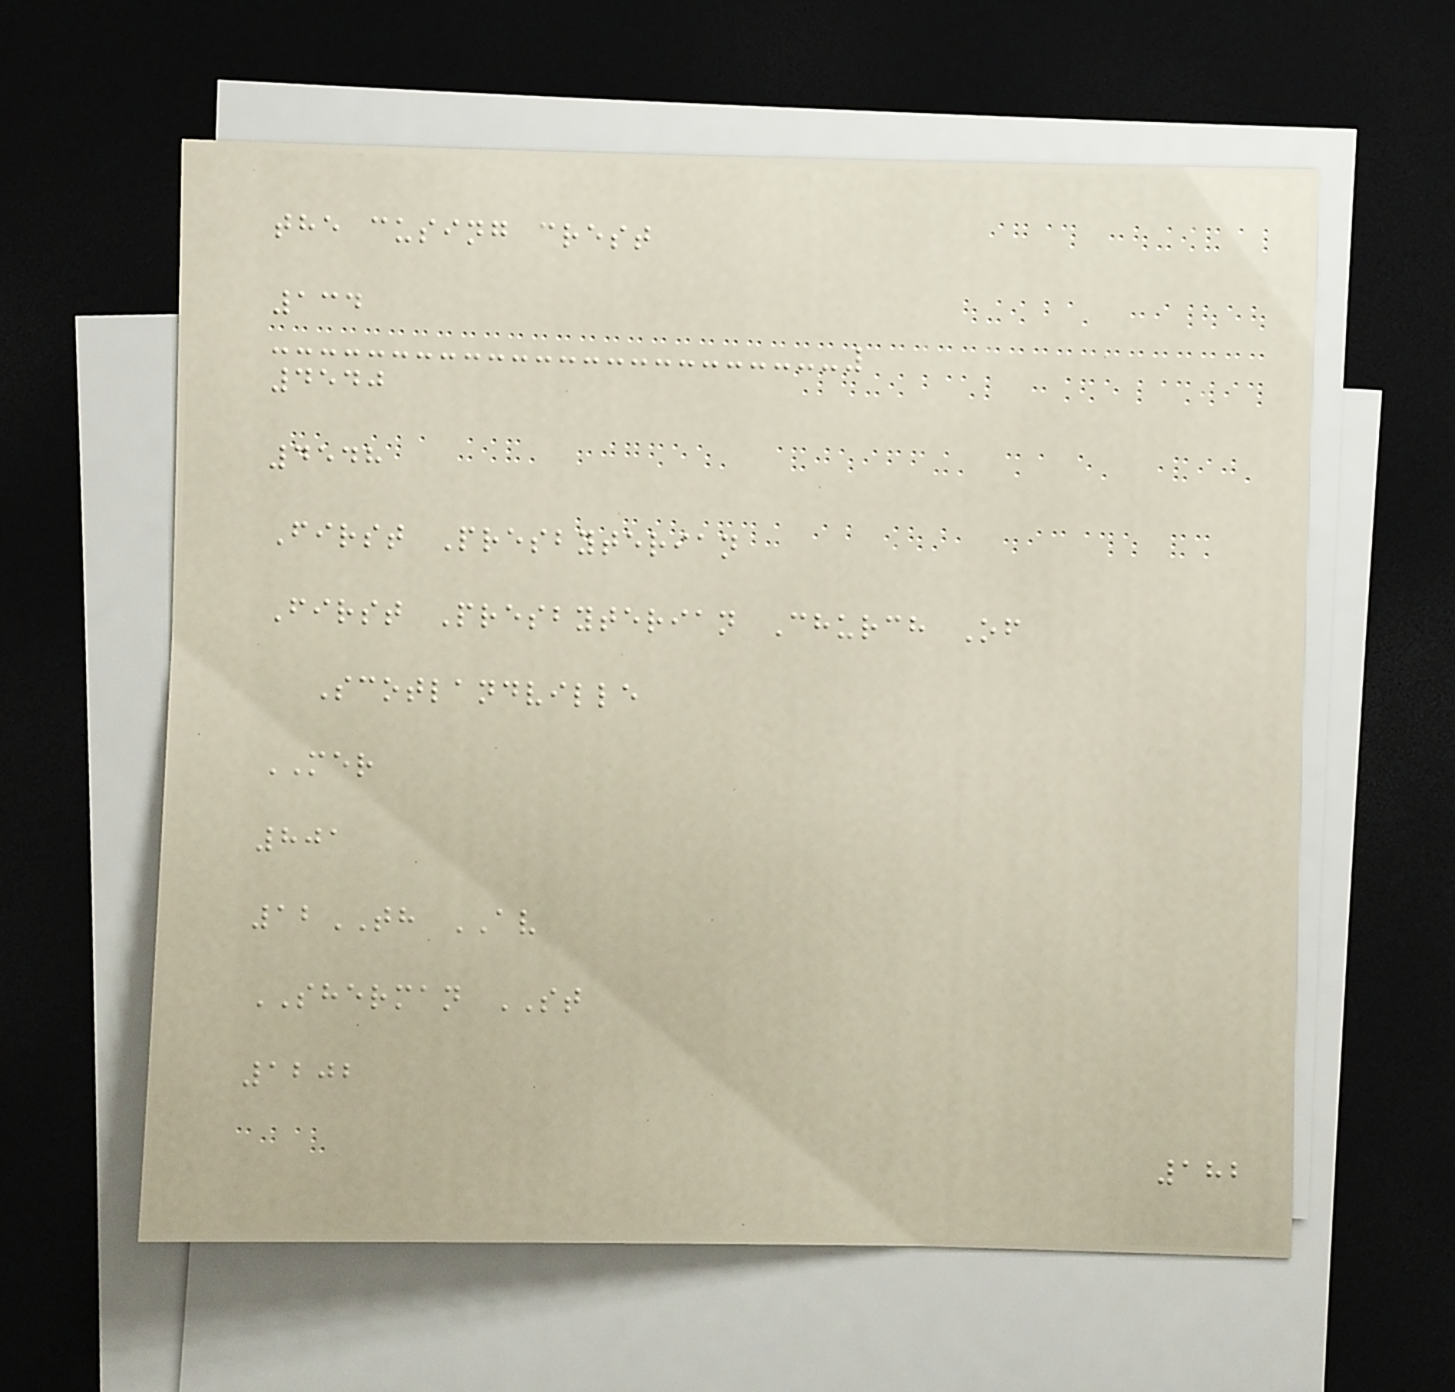the cusing crest
134
4540
4548
First Presbyterian
First Presbyterian Church Of
Scotlandville
MER
801
12TH AV
SHERMAN ST
1202
182
